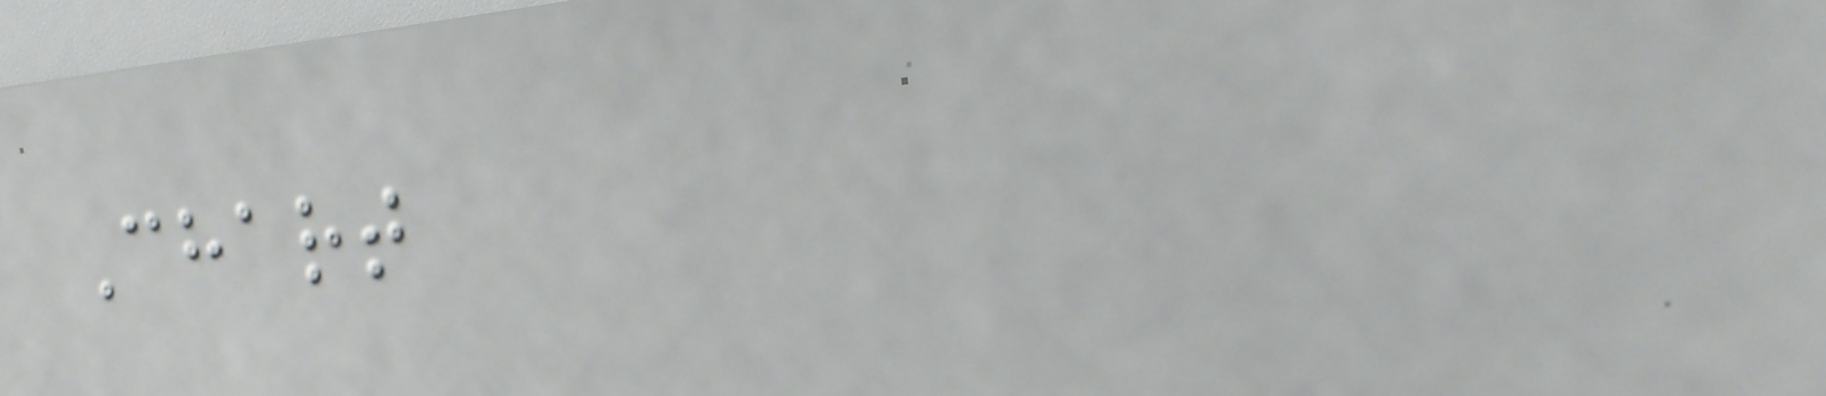Chart
